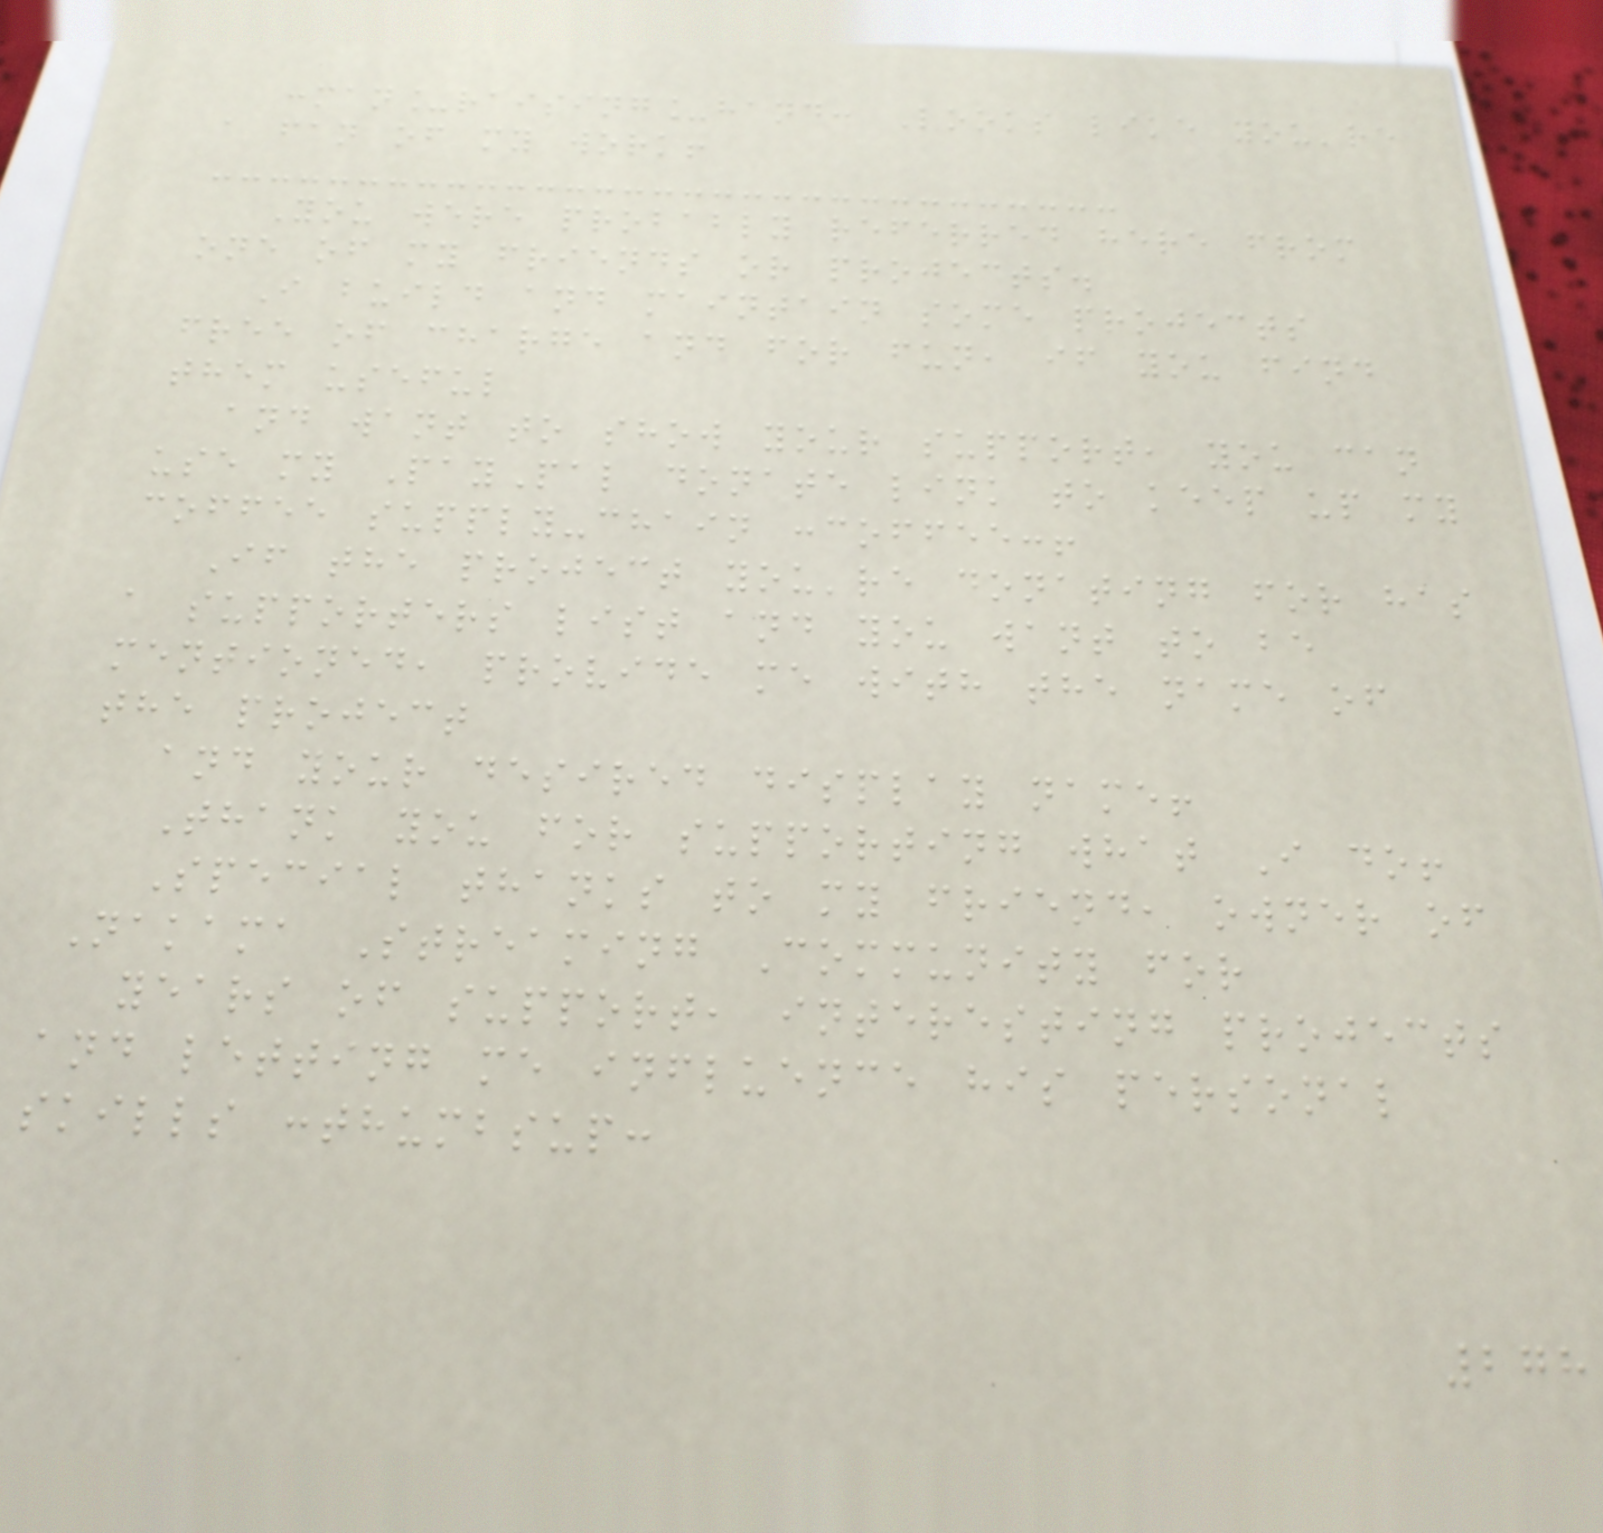:man_raising_hand: Looks like you're
a fan of my work!
You were probably referred here from
one of my friends or projects.
I build and maintain some projects
free of charge and for fun, if you find
them useful
and want to show your support, you can
use my PayPal donate link to keep up my
coffee supply-chain :coffee:!
If the project you're donating for has
a supporters list and you want to be
mentioned, provide me with the name of
the project
and your desired display name!
Thank you for supporting what I do!
Special thanks to my friend, owner of
Nakama Streaming Community for
years of support, interesting projects
and letting me influence his personal
skills :thumbsup:
278
